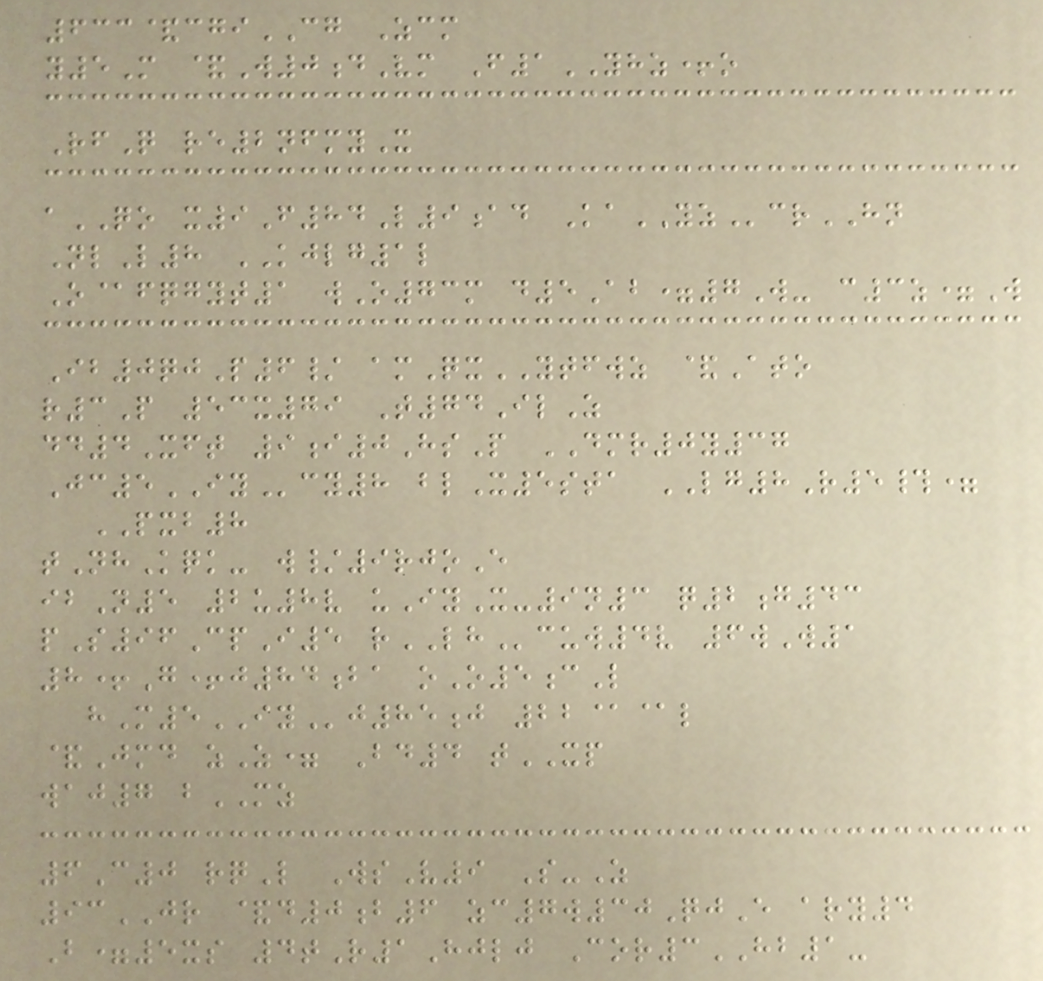633&cgiCG Zcm
y5M &W0dVm F1YHZ+o
RfQ re2nfmyX
aQO x9F84L9ad KaYZcrHN
NlL8 KJLG1l
O@fqgyt1 wO73m d5Ab=7W- c3z=W
Ib0qjP6/ amQxYTFWZ &Ato
r3P 53x79 T74IlZ
dd4Xft 9i0HsP DMR0y37
Jc5IYcy8 blX5sta LG8R5#=
PXB8
tNhKqk- w/9rjoE
ibN5 2u8v uIyX-9n3 q2g43
pS96CpI5 rLHcuw4v 6wW1
8+G+j84ba oO5cL
hM5IYj85j 22@@l
&Jmd zZ= Bd4 tXP
waj7 bMZ
6C0 rqL WsV9 S-Z
93JR &d0b6 zc7w30QjE ary4
B=5xs 4tR1Hjlj Cor3HB1-
